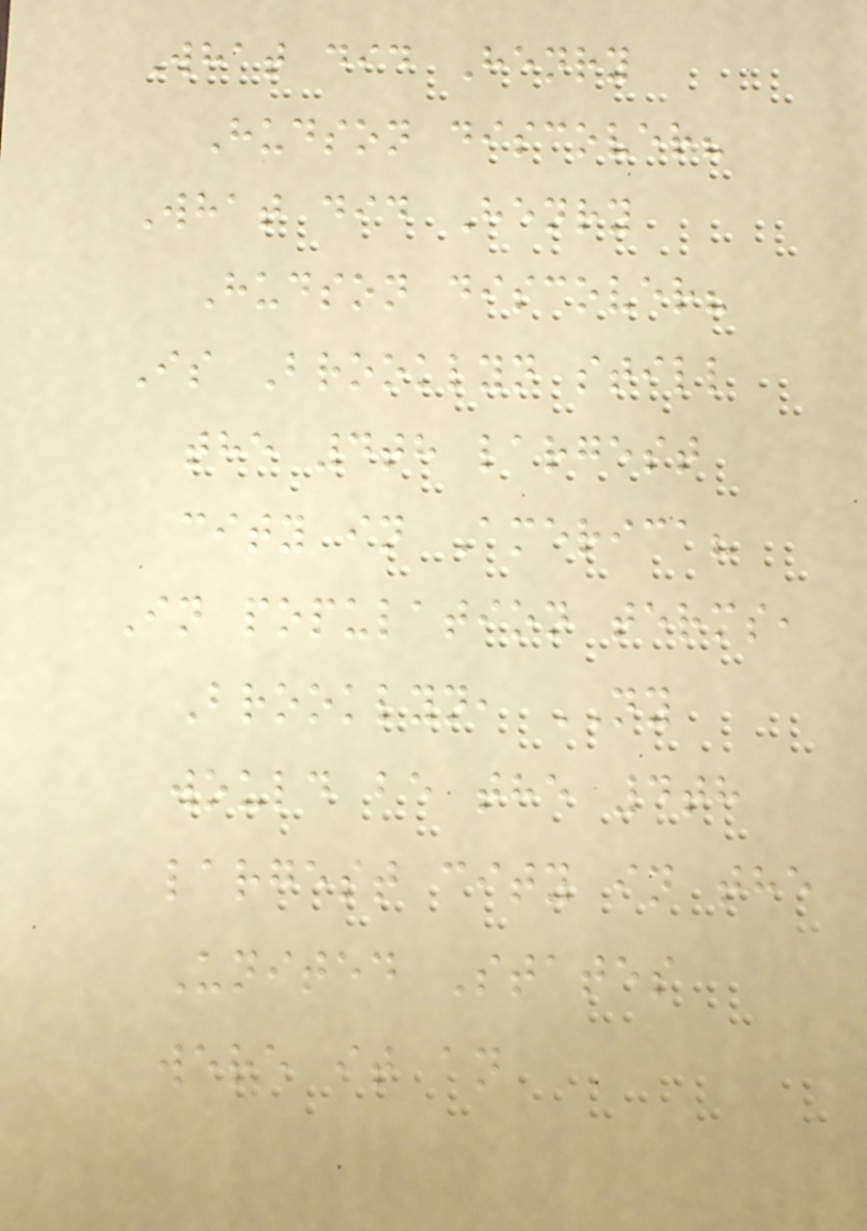What did Henry
Hudson discover?
What did Henry
Hudson discover?
Is Brooklyn still
the 4th largest
city in America?
In population terms,
Brooklyn, NY
would be the 4th
largest city in the
United States
were it an
